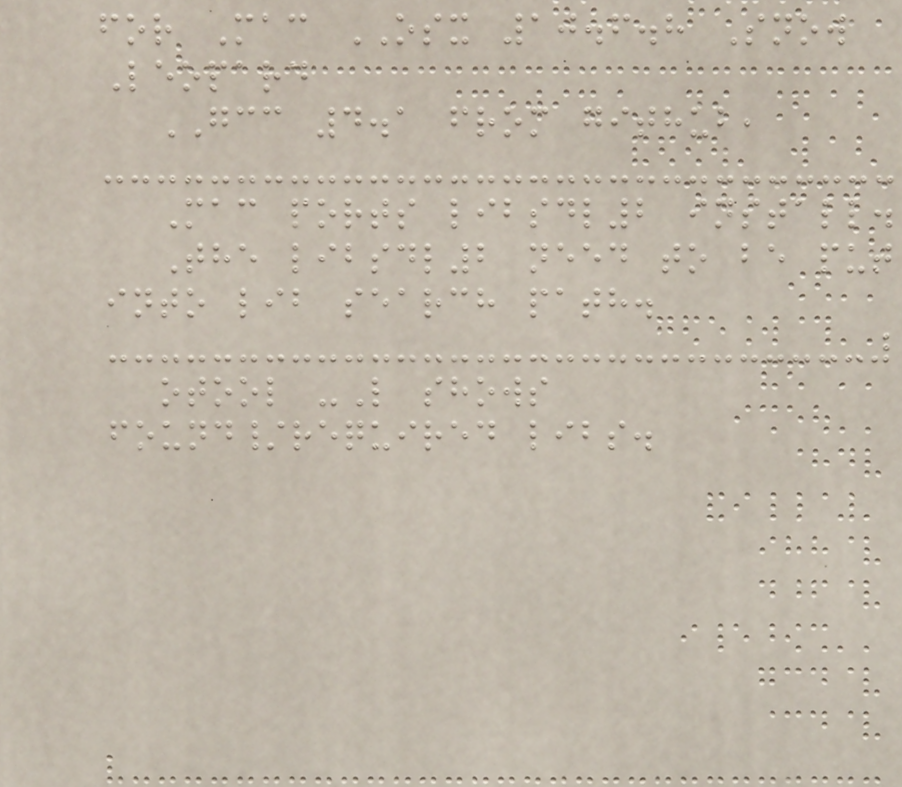for Mac OSX 10.6.8 Snow
Leopard
GCC 4.1 from github,
Mac ports libsdl2 install.
The libsdl2 need to be put
into lib search path.
otool -L shows
found/required libs.
